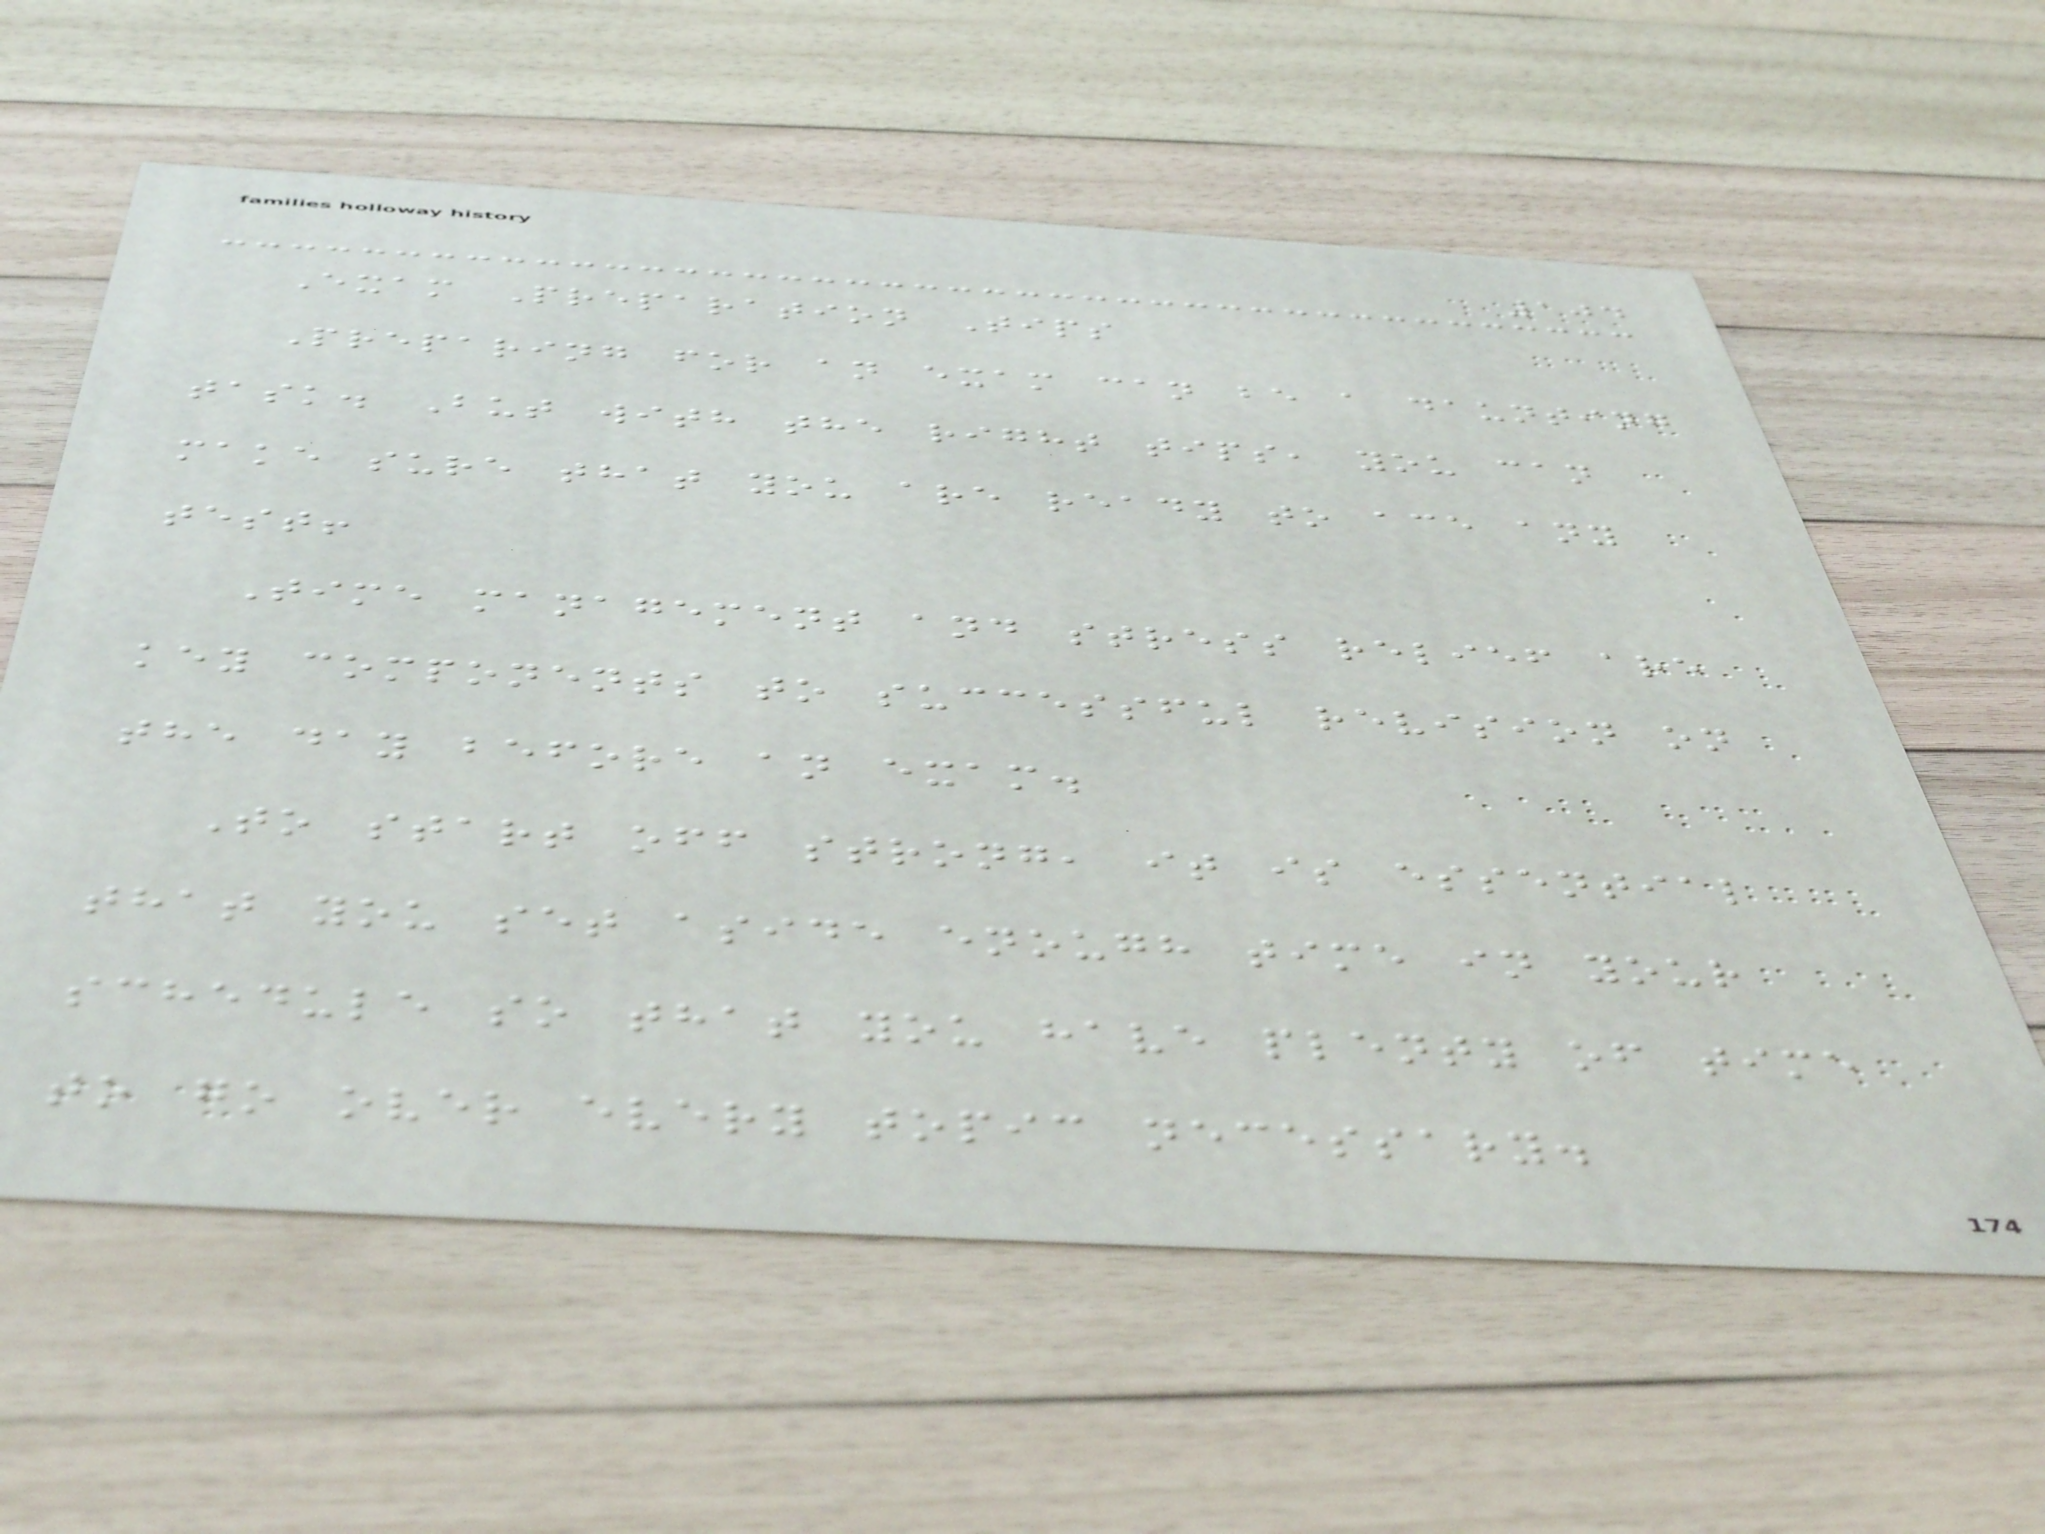104
Exam Preparation Tips
Preparing for an exam can be a daunting
task. But with the right tips, you can
make sure that you are ready to ace any
test!
Time management and stress relief are
key components to successful revision on
the day before an exam.
To start off strong, it is essential
that you set aside enough time in your
schedule so that you have plenty of time
to go over every topic necessary.
